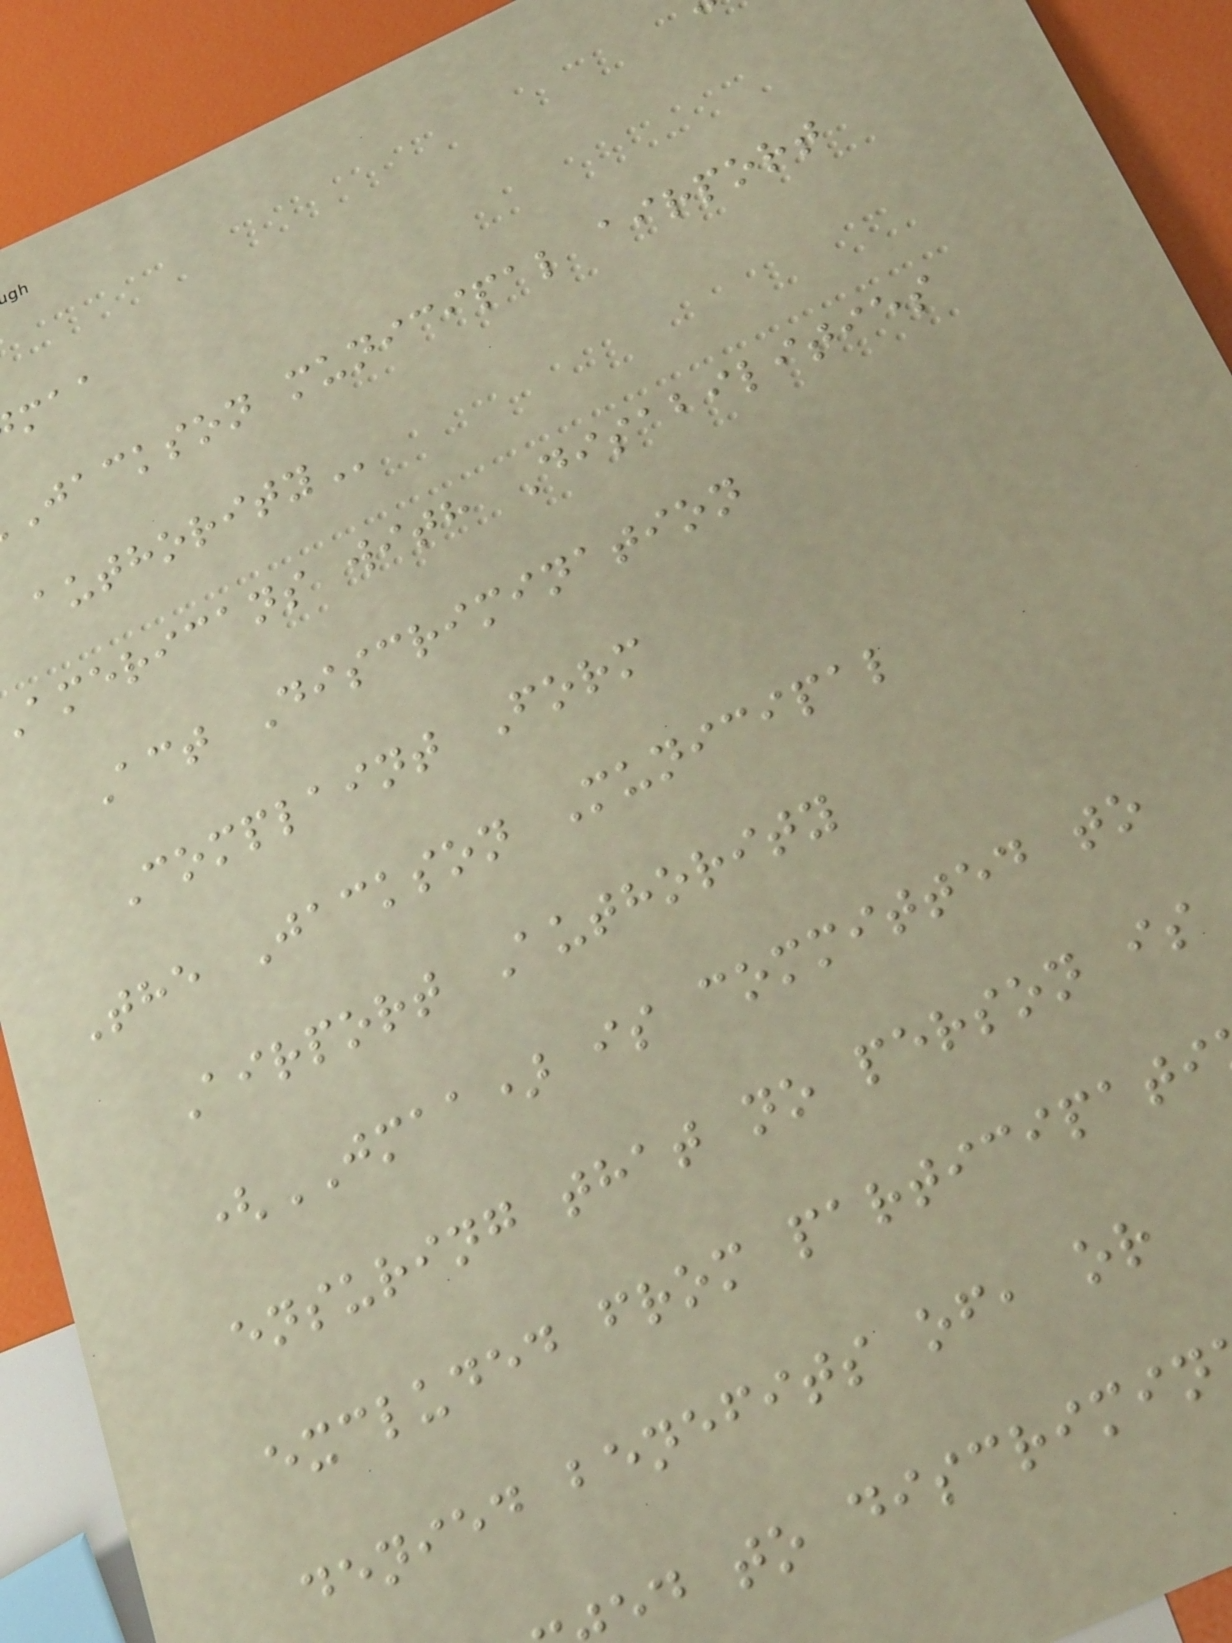jackson municipal airport
americans with Disabilities
Act Discrimination
Complaint Form
The Jackson Municipal
Airport Authority
(JMAA) is committed to
ensuring that no person is
excluded from participati
denied benefits of, or
ed to discrimin
